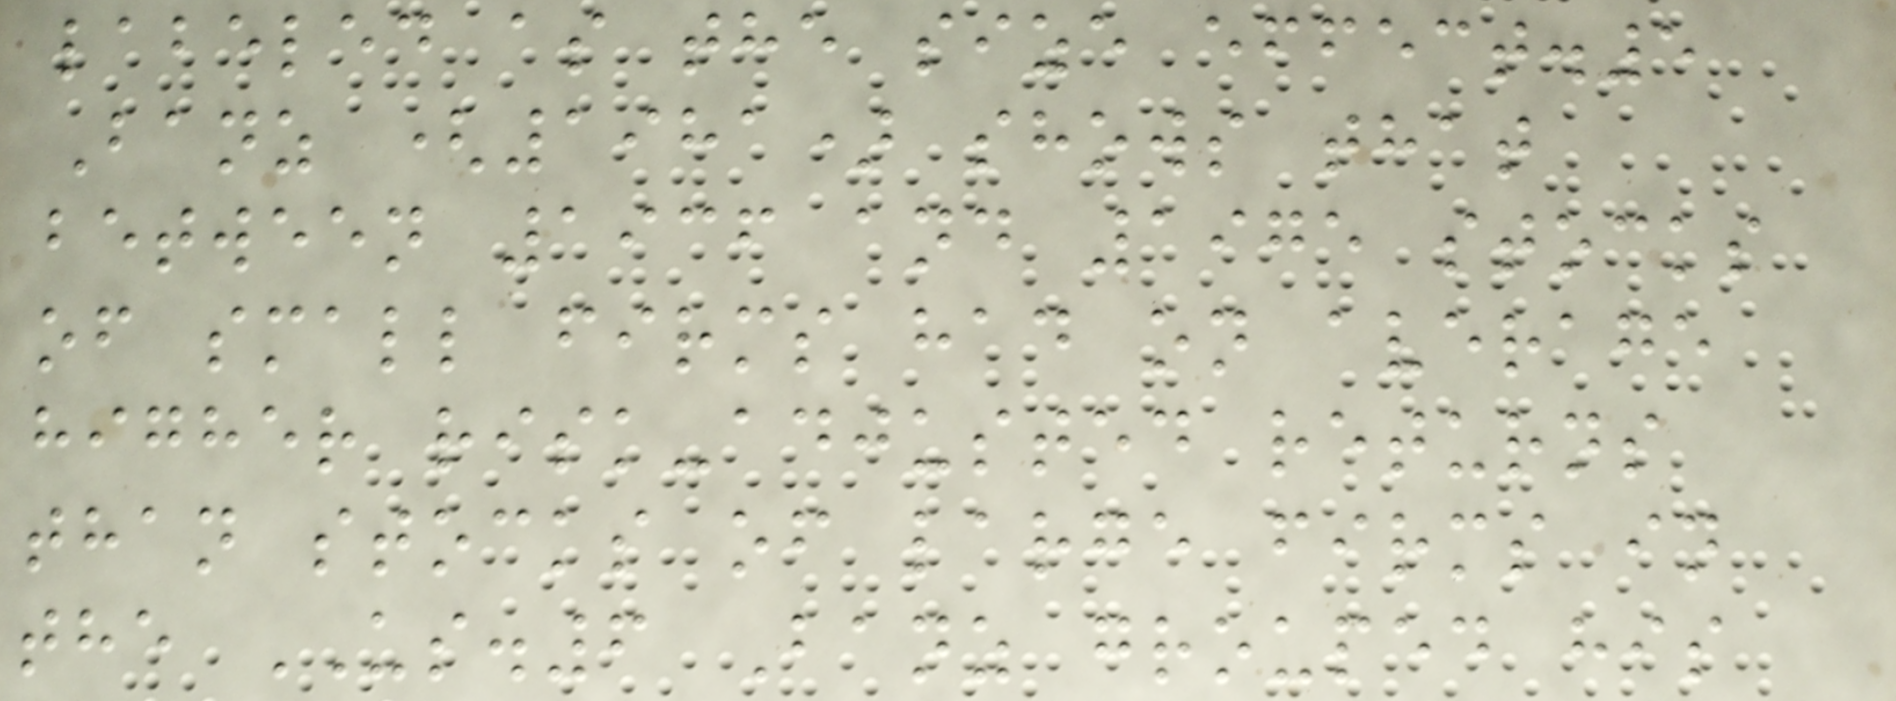labeled as the size effect.5
Banz (1981) shows that
between 1936 and 1975 stocks
of small firms had on average
higher risk-adjusted returns
than stocks of large firms in
the US.6 Banz grouped his
